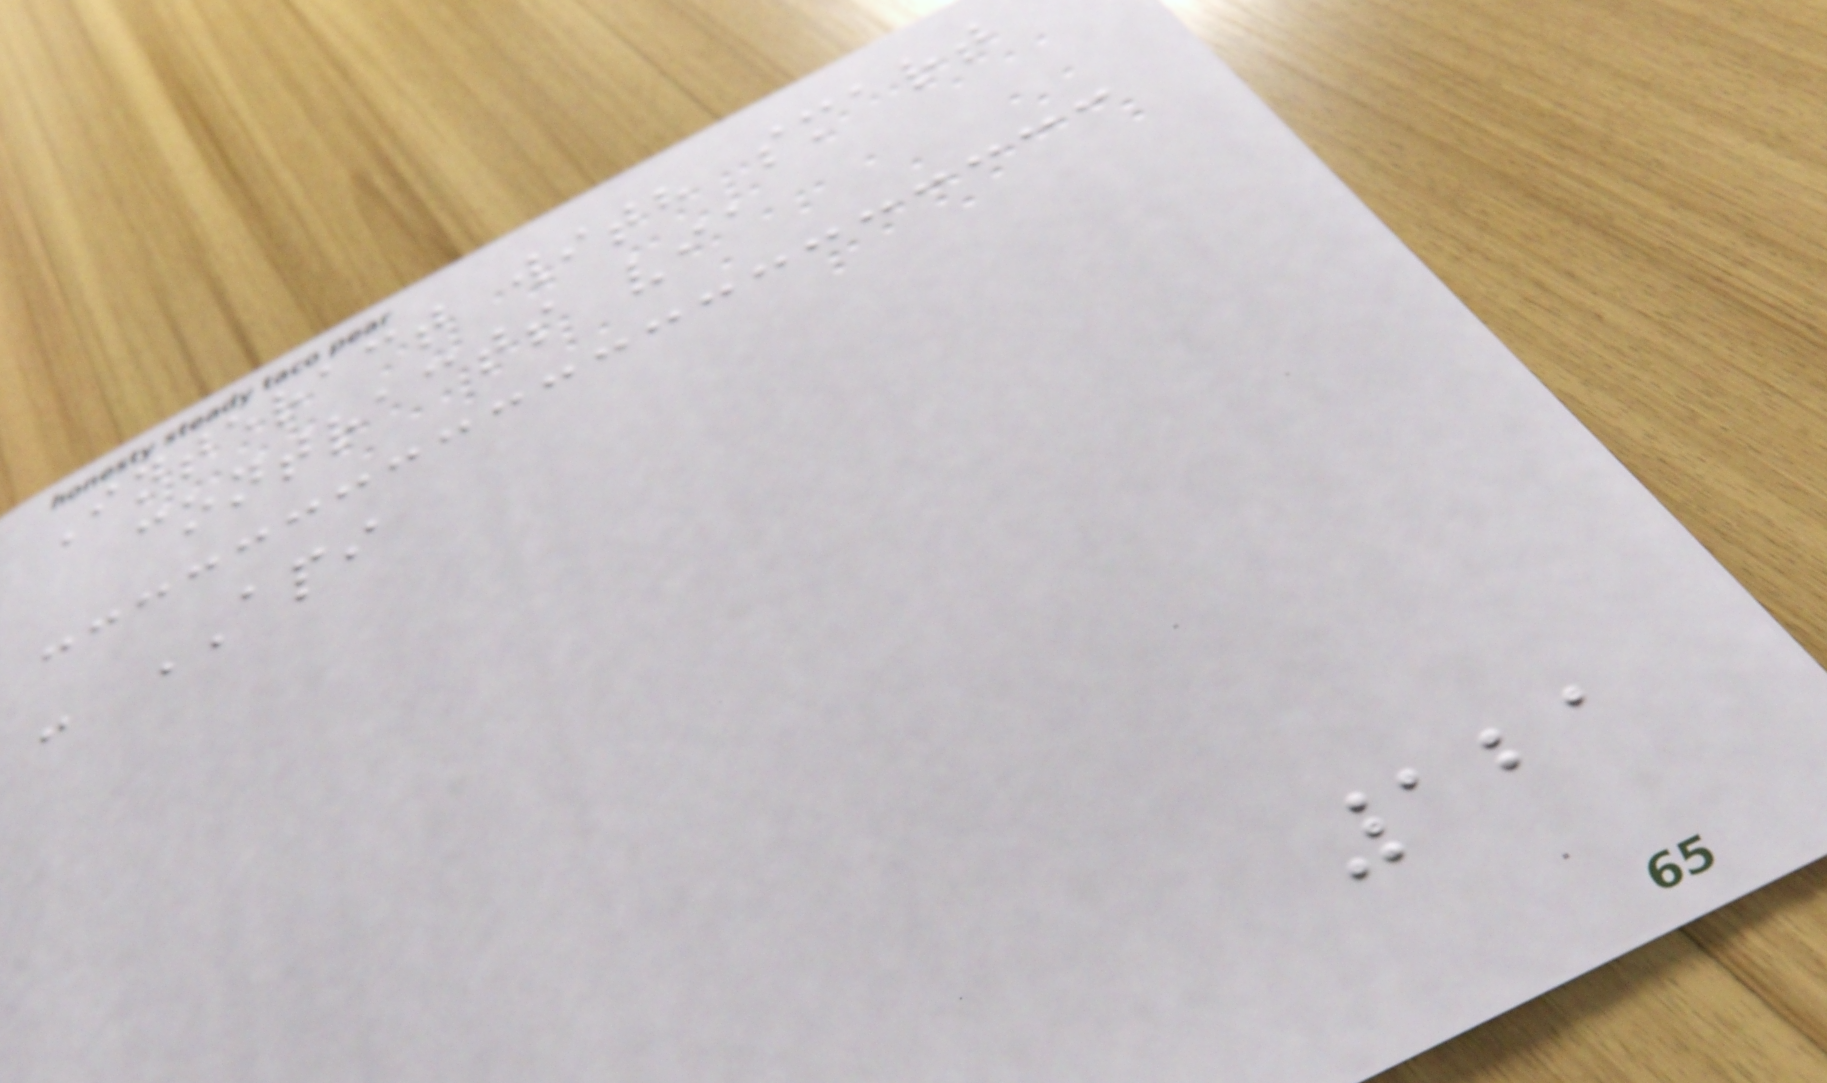Interact with smart
contracts via
- API
121
